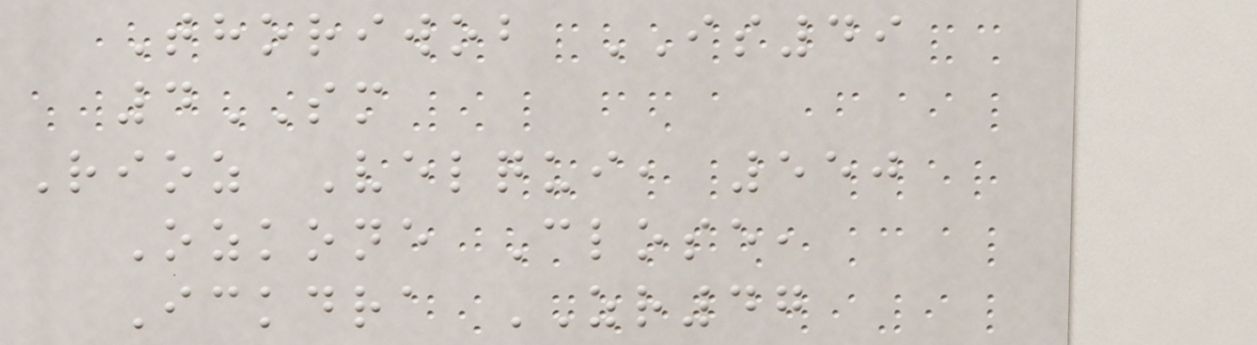Thoriwob IS49
4SM
Rioz Velqui, 550
Ozkone Close,
Ickdra ZR47
